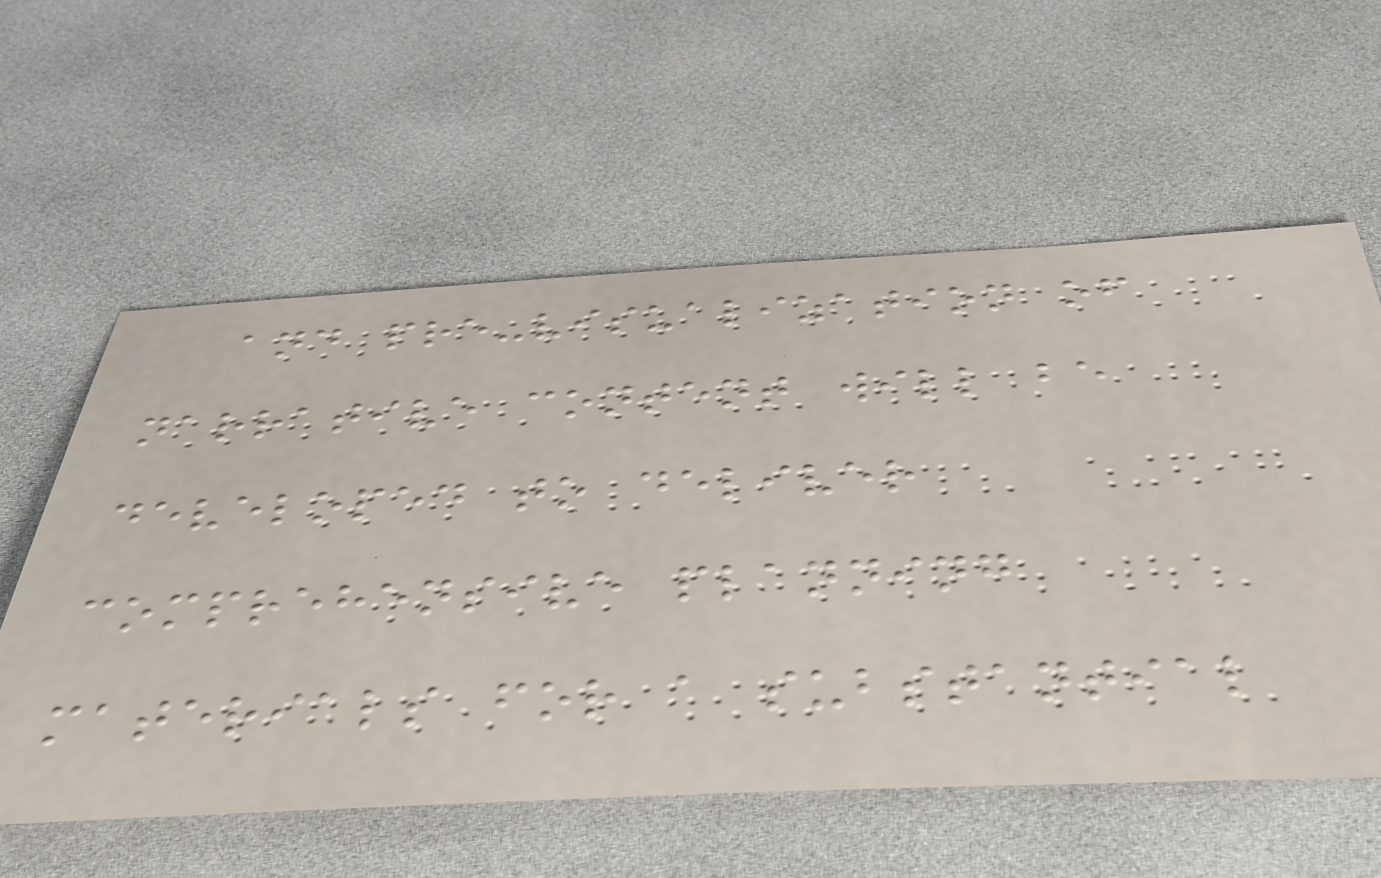and pre-visualization of
narrative content will be
developed to deliver
comprehensive planning
materials for a substantial
